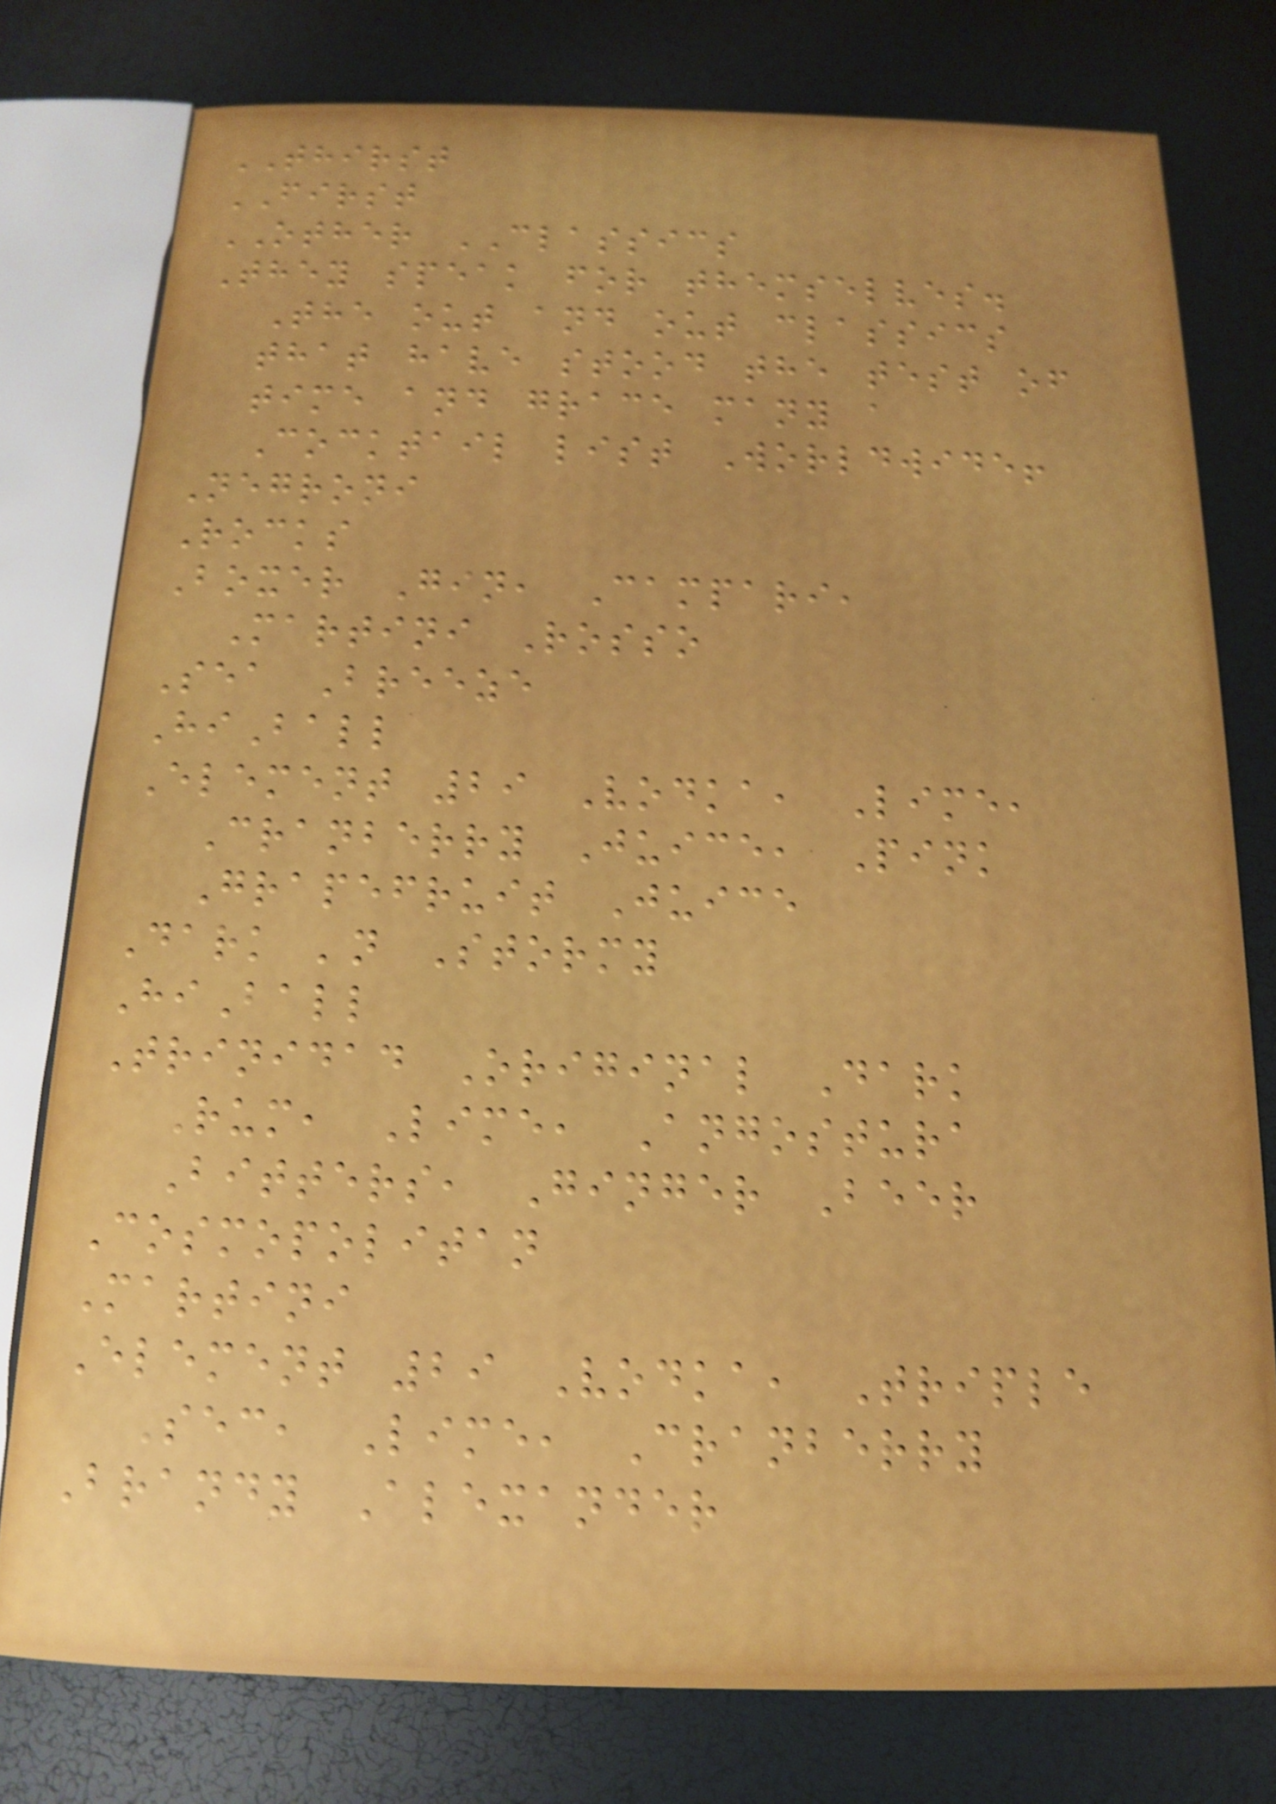THIRST
FIRST
OTHER CLASSICS
They speak for themselves.
The out and out classics
that have stood the test of
time and grace many a
Cocktail list Worldwide!
Negroni
Rocks
Boxer Gin, Campari,
Martini Rosso
Sea Breeze
HiBall
Element 29 Vodka, Lime,
Cranberry Juice, Pink
Grapefruit Juice
Dark 'n Stormy
HiBall
Trinidad Original Dark
Rum, Lime, Angostura
Bitters, Ginger Beer
Cosmopolitan
Martini
Element 29 Vodka, Triple
Sec, Lime, Cranberry
Brandy Alexander
